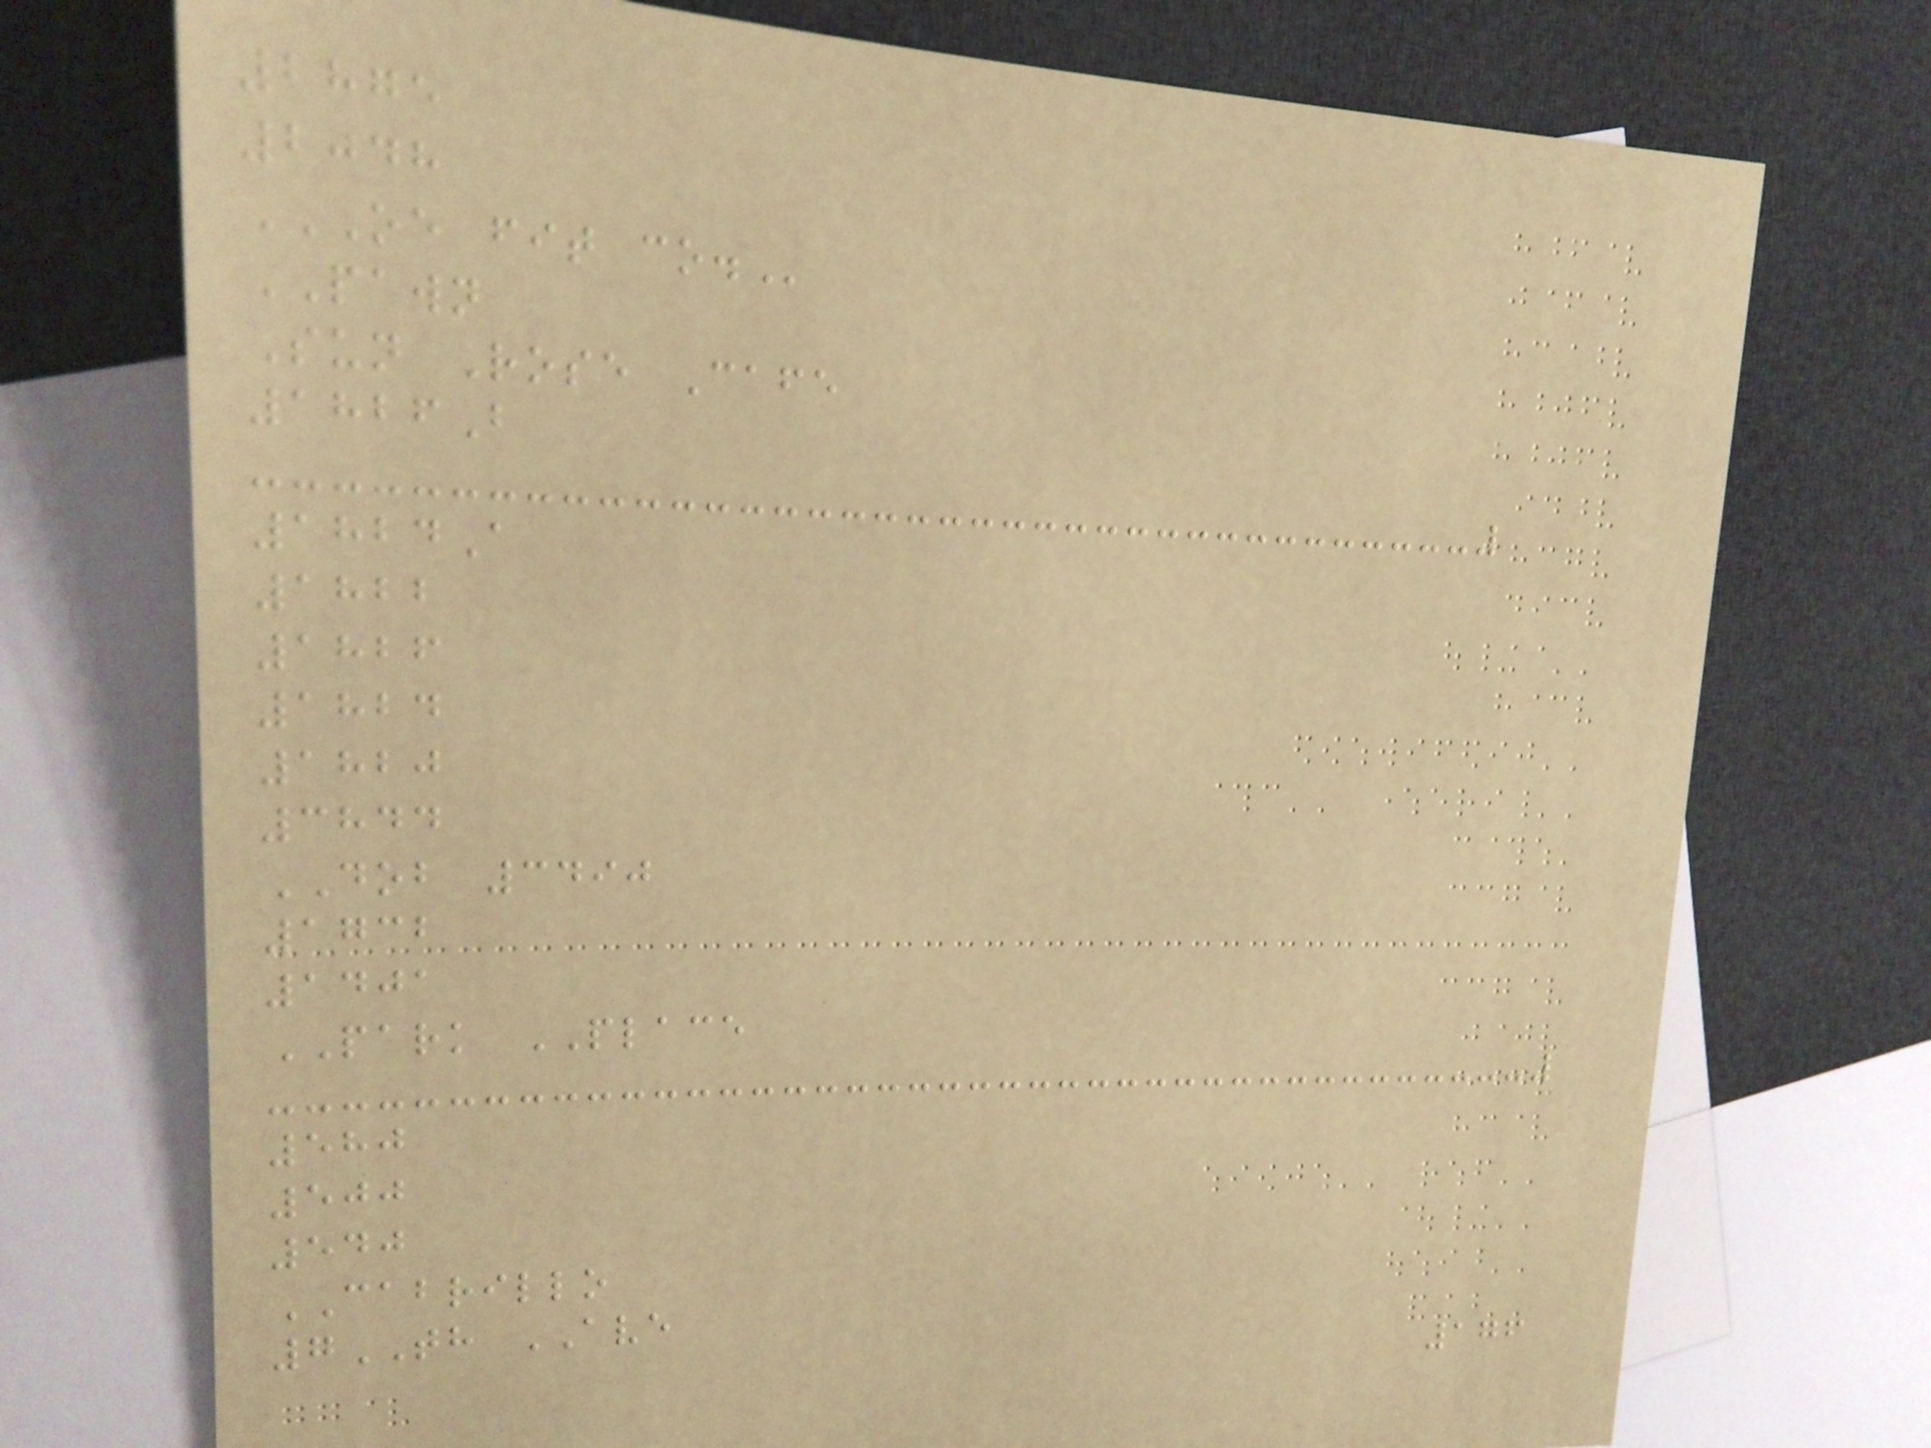2875
2048
OE FIT CO.
PAWN
Sun Rose Cafe
1826B
1824A
1822
1826
1824
1820
3844
DOB 3490
1732
1401
PARK PLACE
580
500
540
CABRILLO
7TH AVE
176
